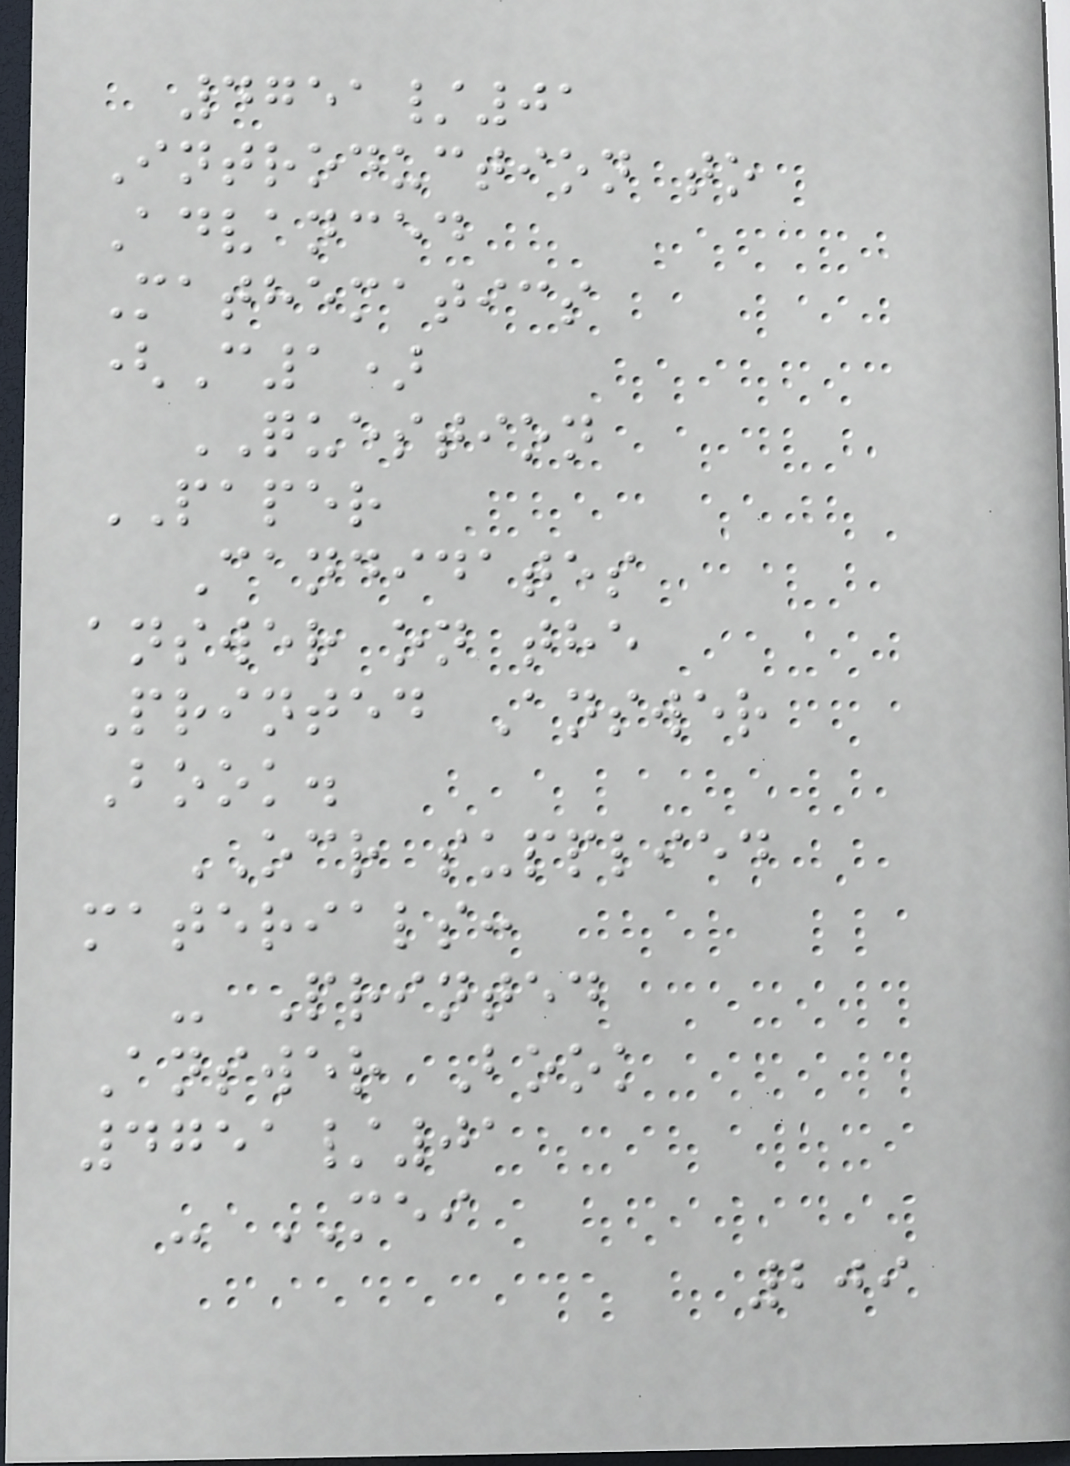4751/01
Introduction to
Advanced
Mathematics
(C1)
QUESTION
PAPER
Candidates
answer on the
Printed Answer
Book.
OCR supplied
materials:
- Printed
Answer Book
4751/01
- MEI
209
